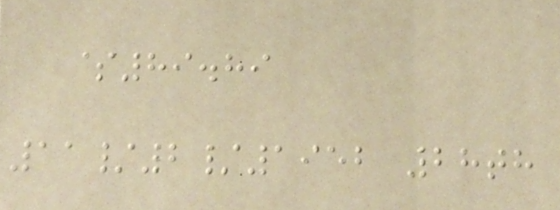$89.89
11/2/1952 28th
